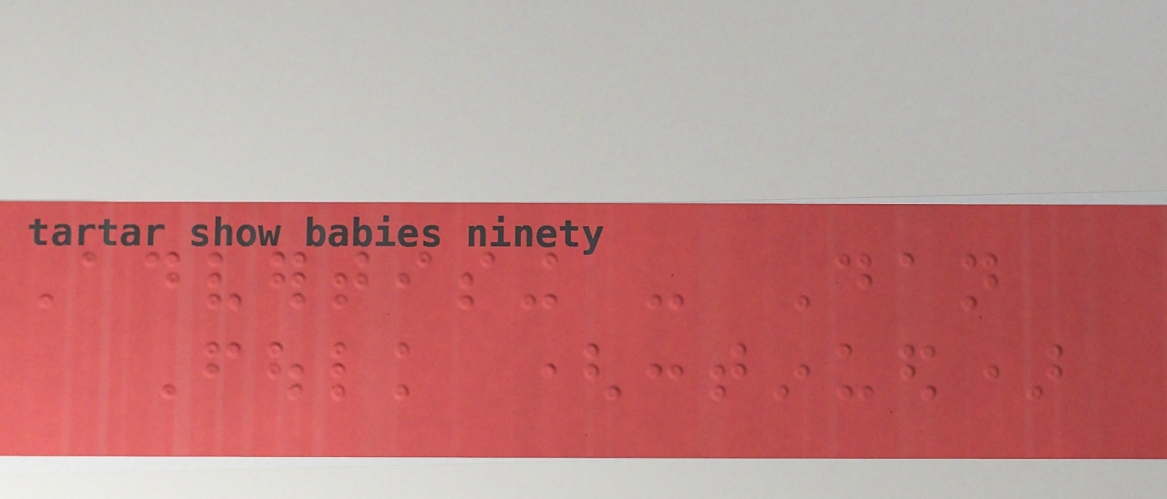Advertising - Dan
Foulk (continued)
